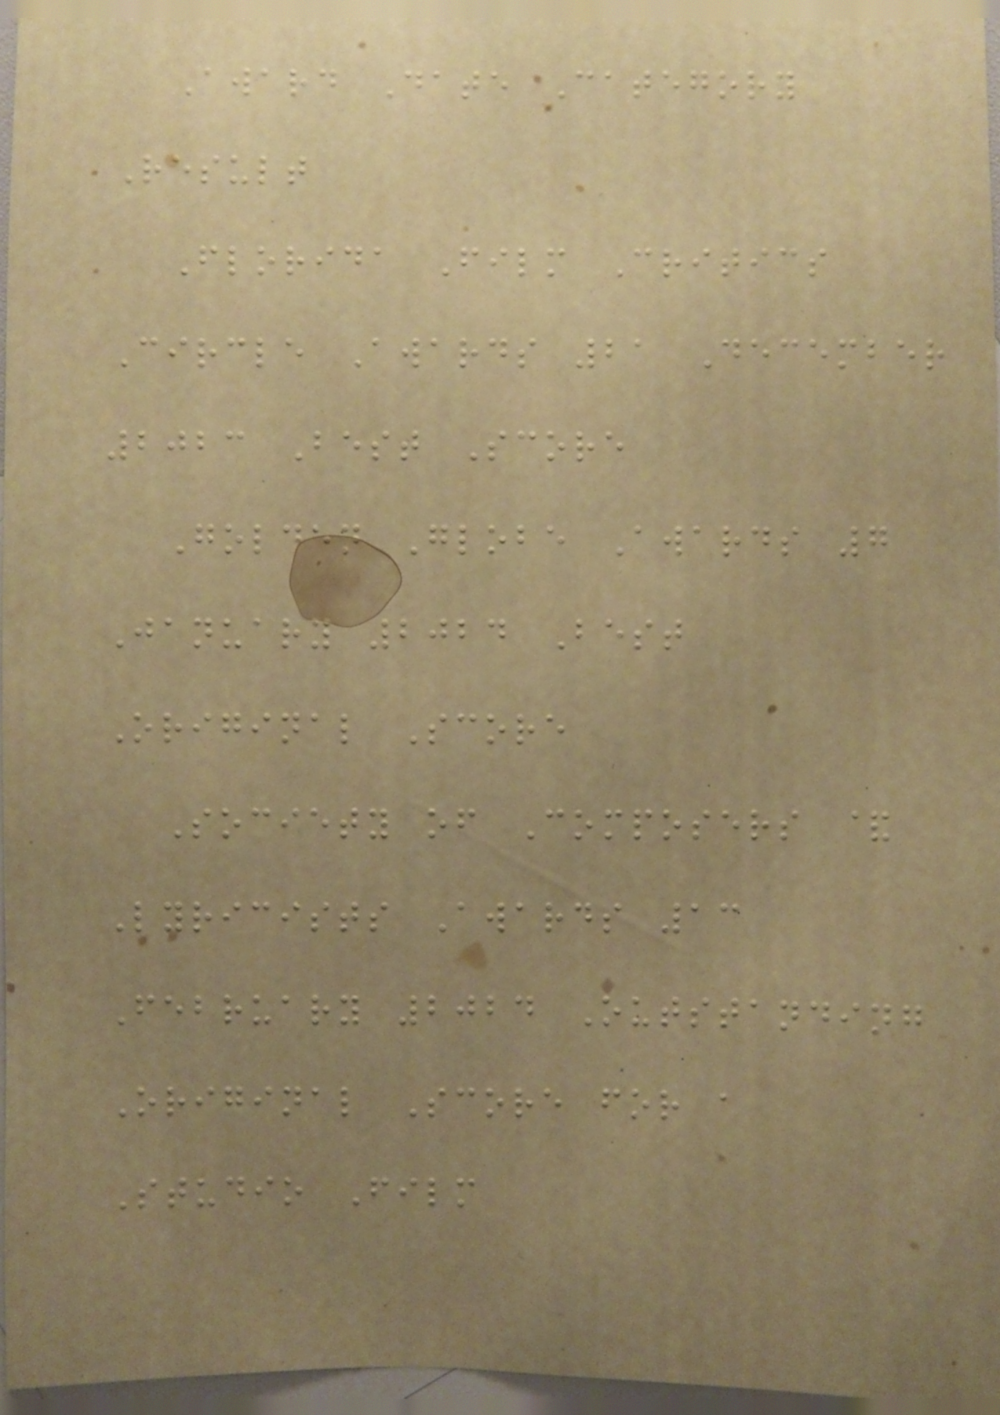Award Date Category
Result
Florida Film Critics
Circle Awards 21 December
2023 Best Score
Golden Globe Awards 7
January 2024 Best
Original Score
Society of Composers &
Lyricists Awards 13
February 2024 Outstanding
Original Score for a
Studio Film
